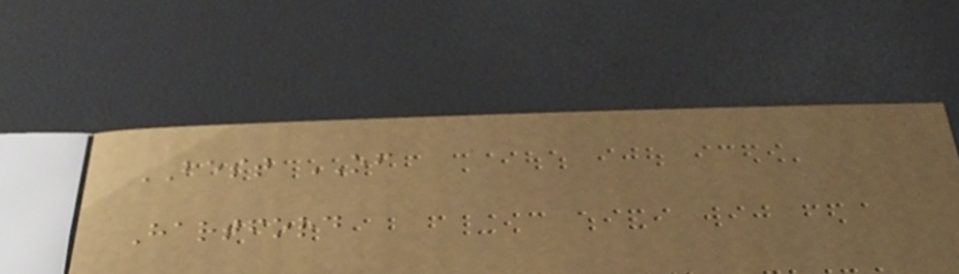BEST OF
Hartford
